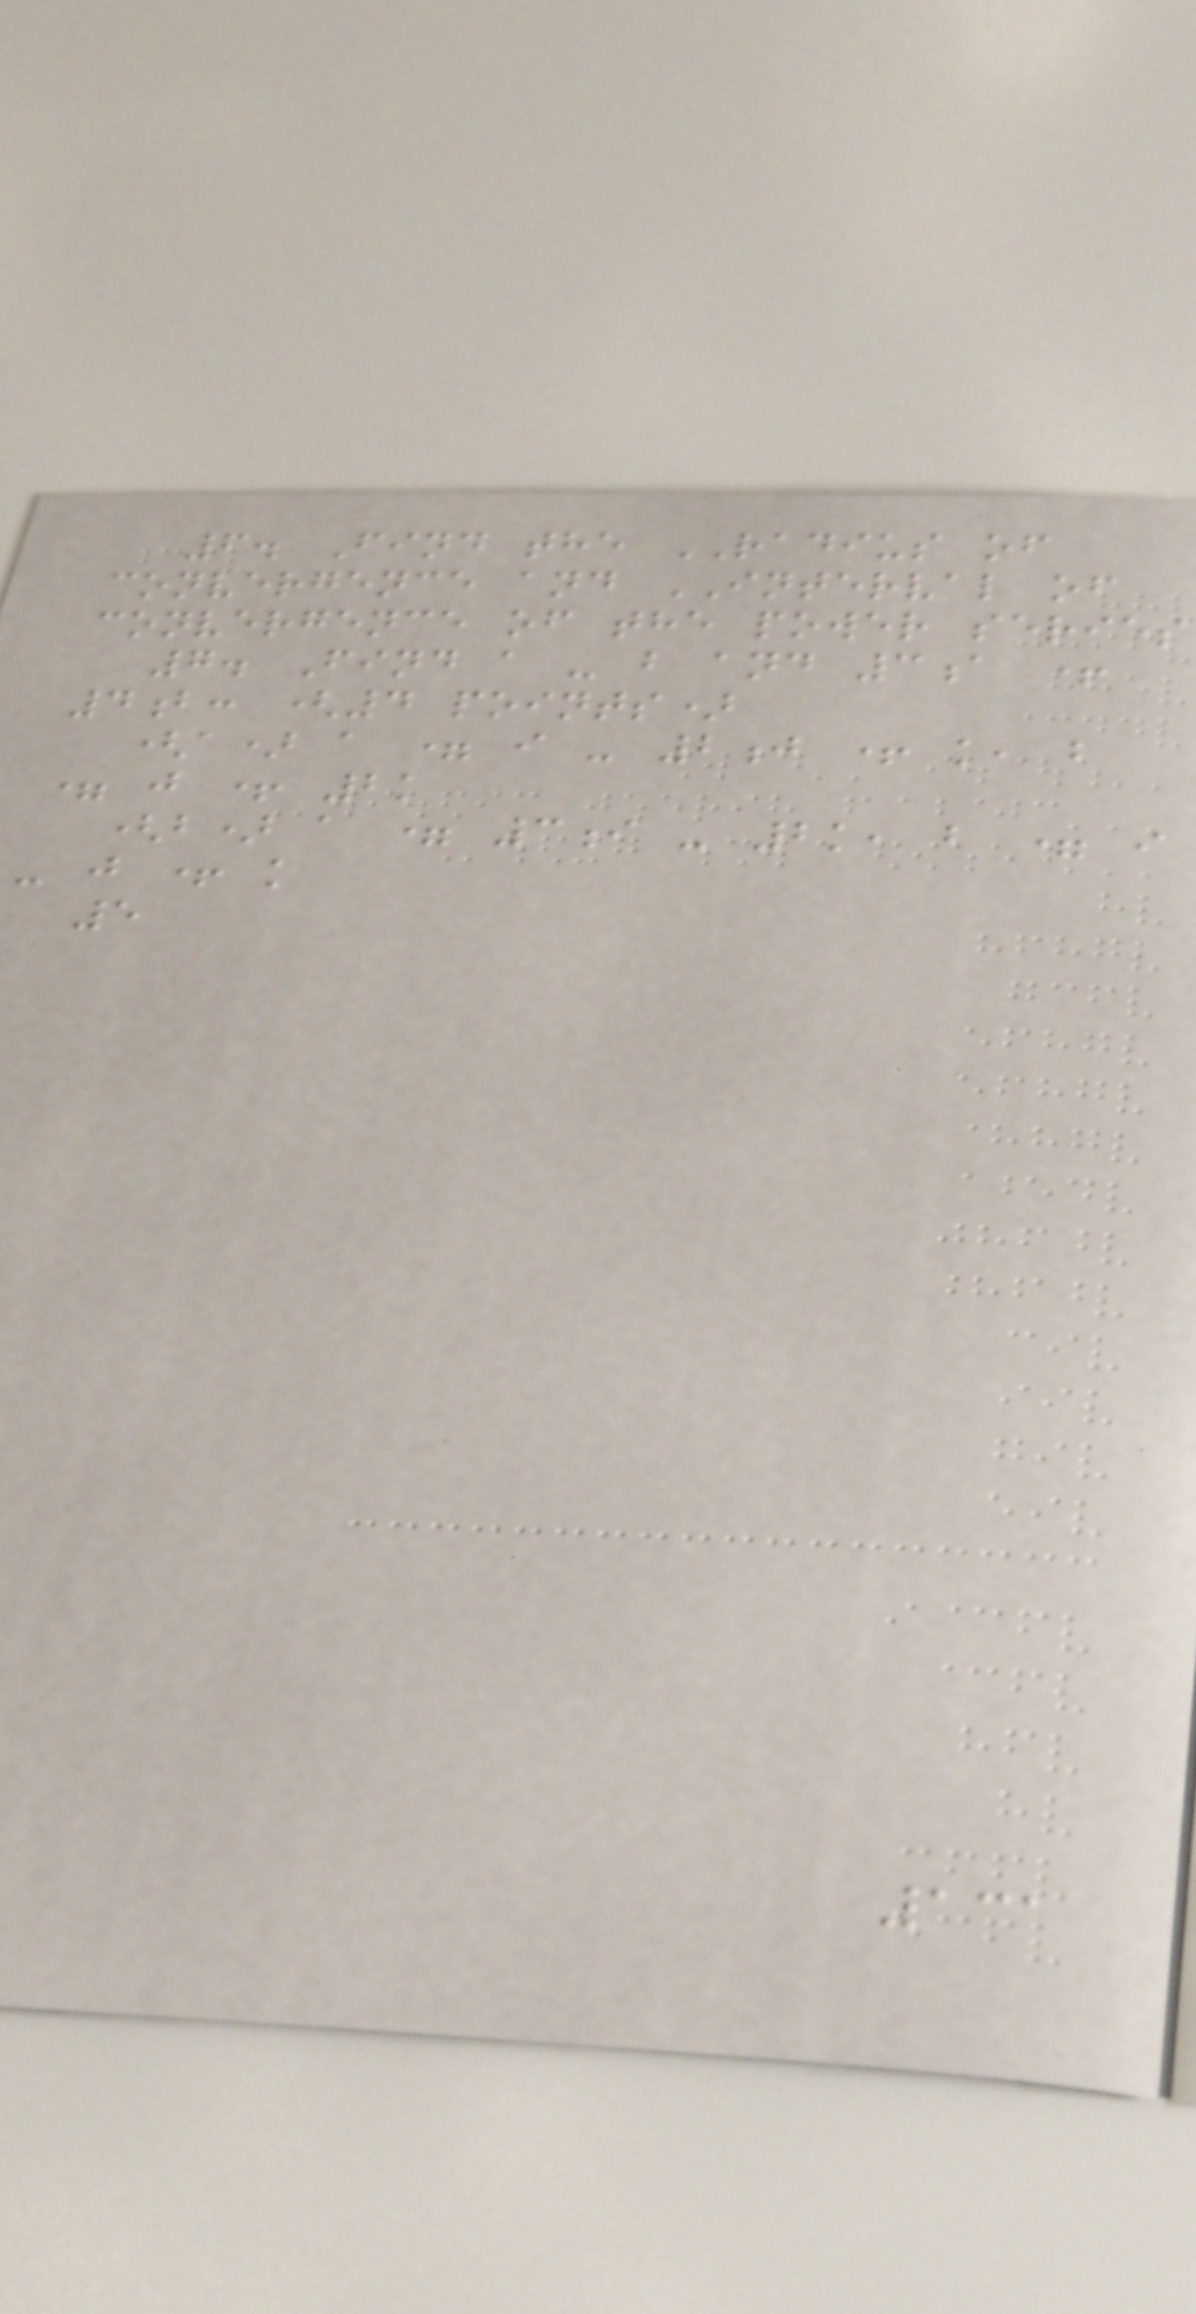6. Find the RADIUS of
convergence and INTERVAL of
convergence of the power series
7. Find a - b and 3a +
4b: (4 points)
(a) a = i - 2j + k, b
= j + 2k
(b) a = 3i - 2k, b = i
- j + k
5
131
